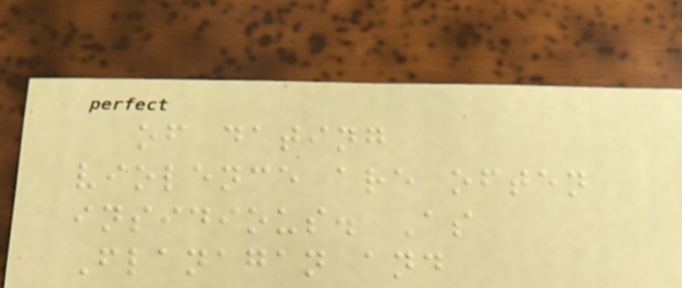of dating
violence are often
insidious. As
Flanagan and
